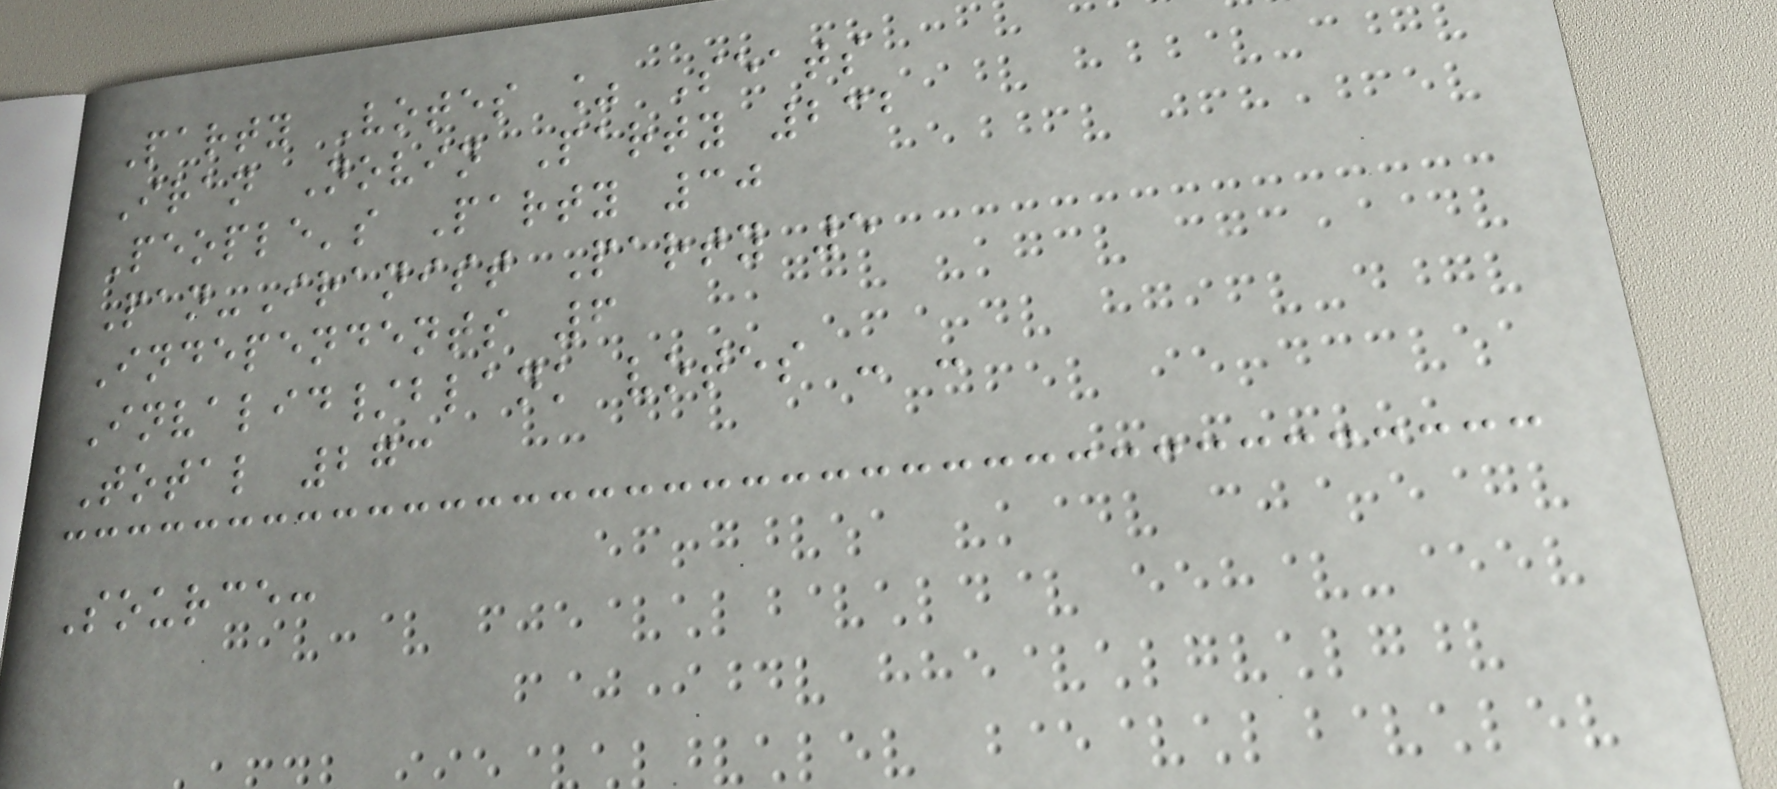Party Votes % Seats
Iran Novin Party 232
People's Party 30
Pan-Iranist Party 5
Independents 6
Invalid/blank votes - -
Total 273
Source:
